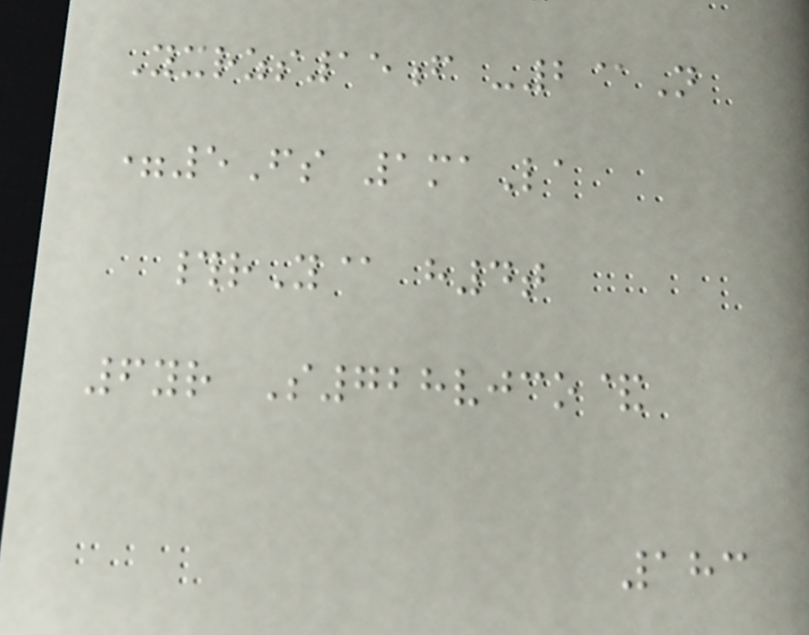Yxrzs15f -2@N
=5Fs 1maLa
#rY@ h4t
6yr S728vjco&
183
